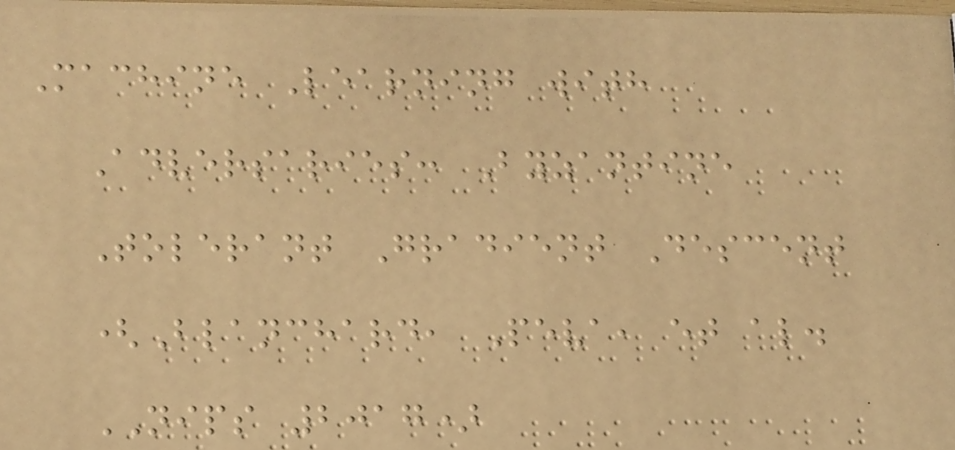Machine Learning with
Adversaries: Byzantine
Tolerant Gradient Descent
(Blanchard, Peva, et al.
NIPS 2017)
